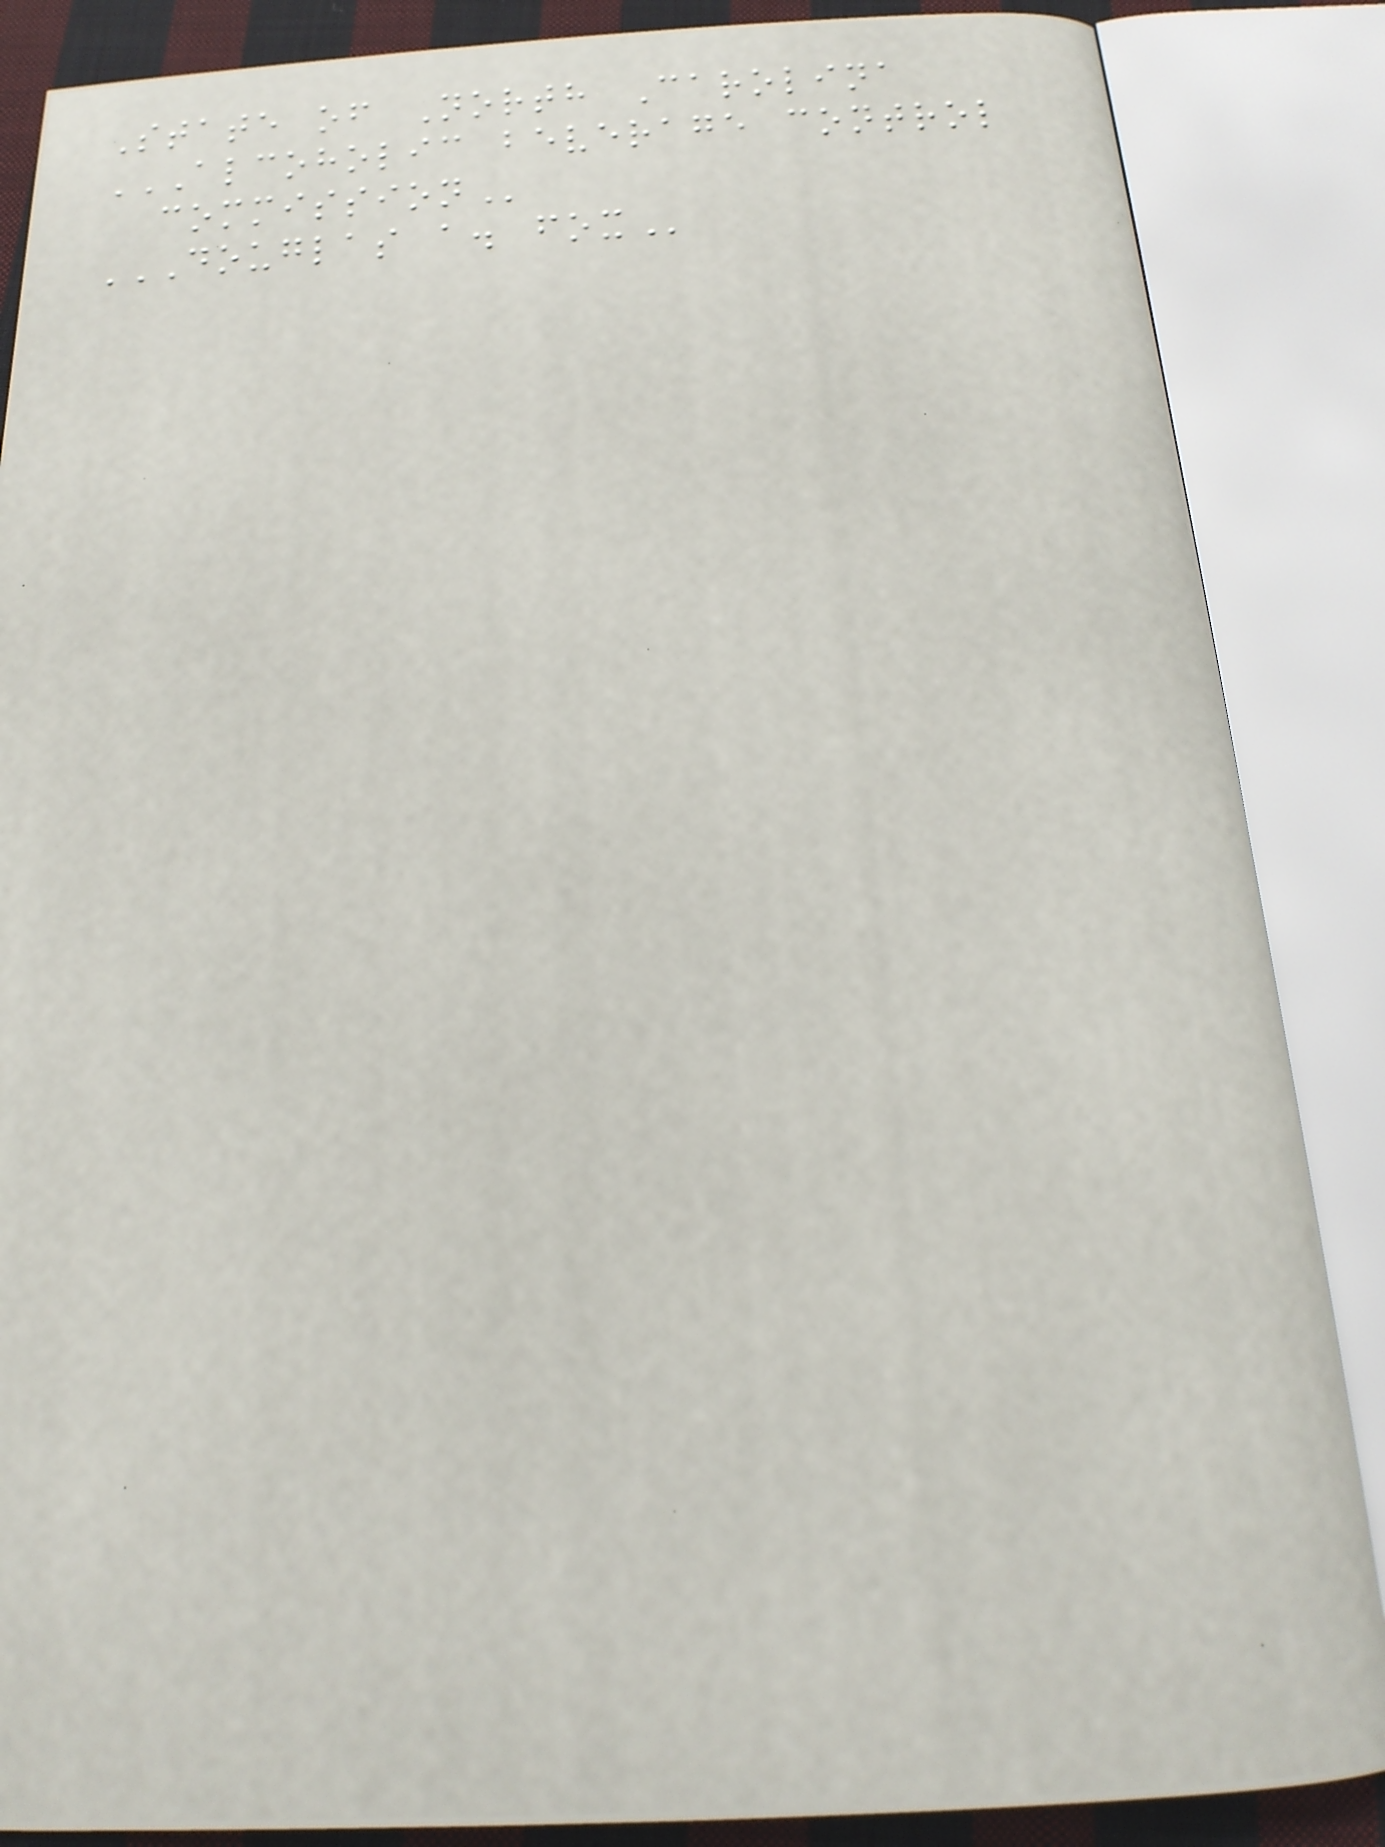State of North Carolina
ALCOHOLIC BEVERAGE CONTROL
COMMISSION
DOUGLAS A. FOX
